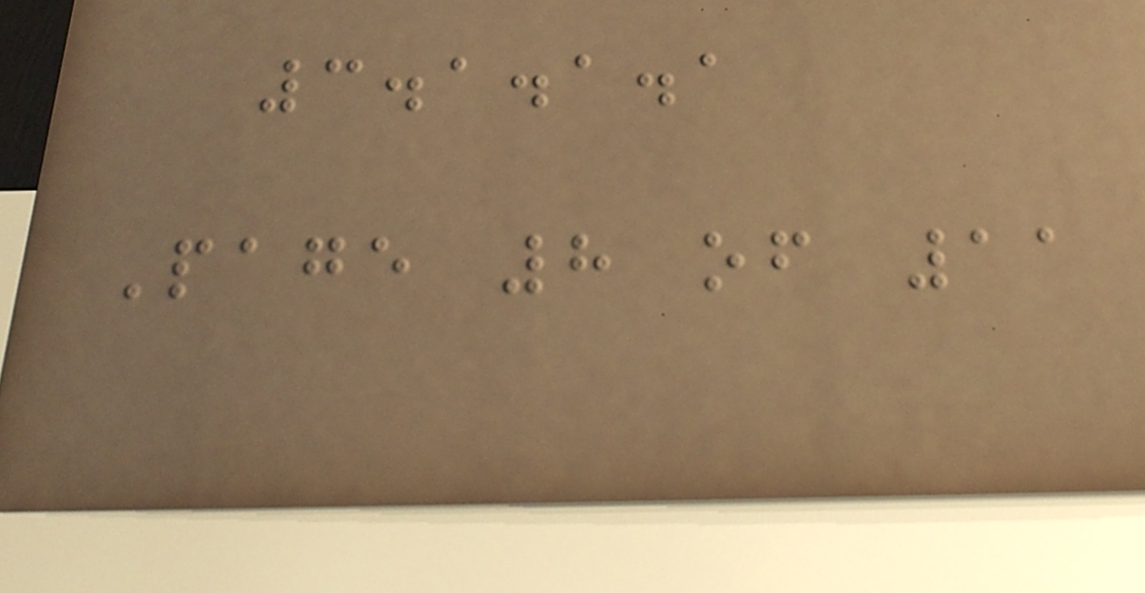3.1.1.1
Page 8 of 11
